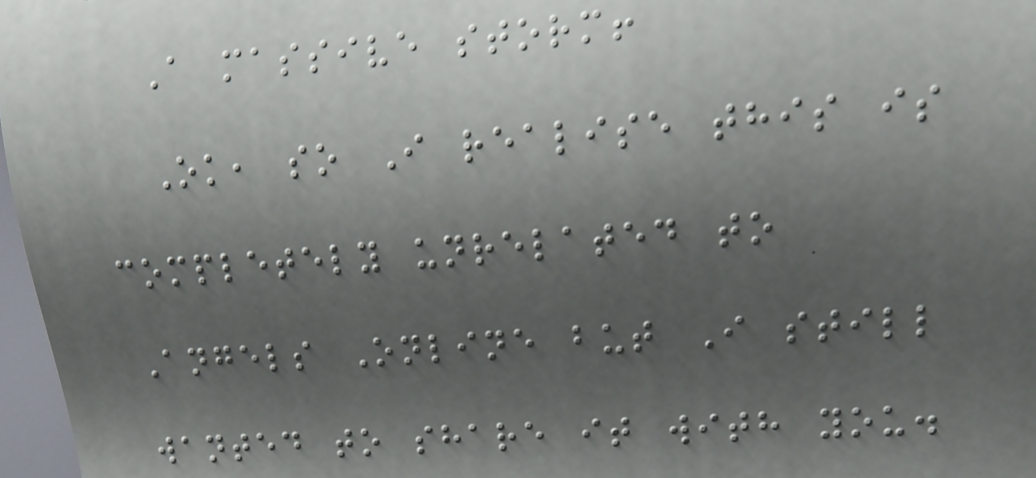A massive storm!
Ok, so I realise this is
completely unrelated to
Angels Online but I still
wanted to share it with you.
